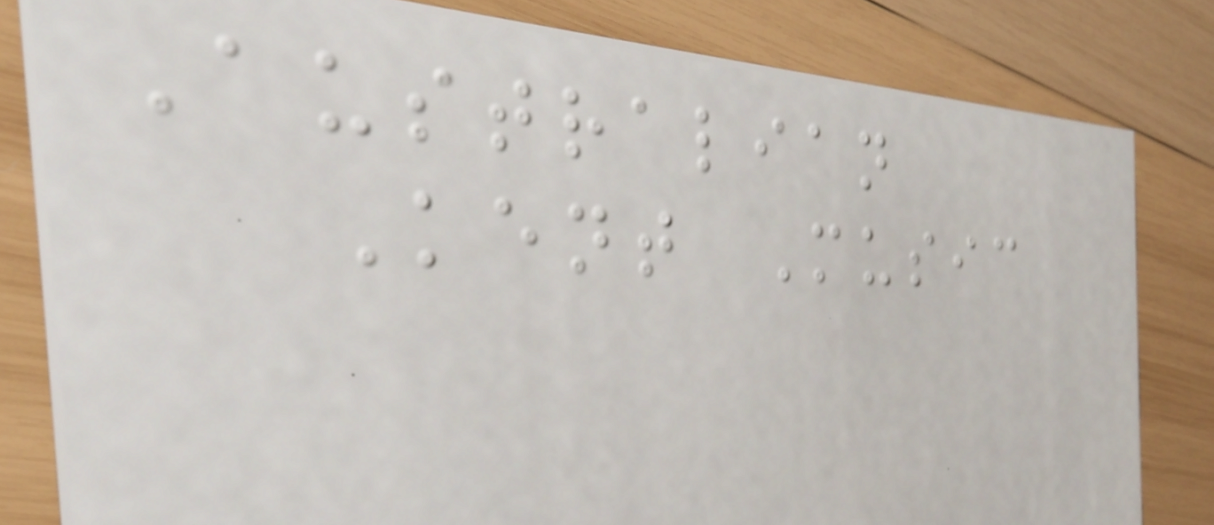Australian
Kent Music
